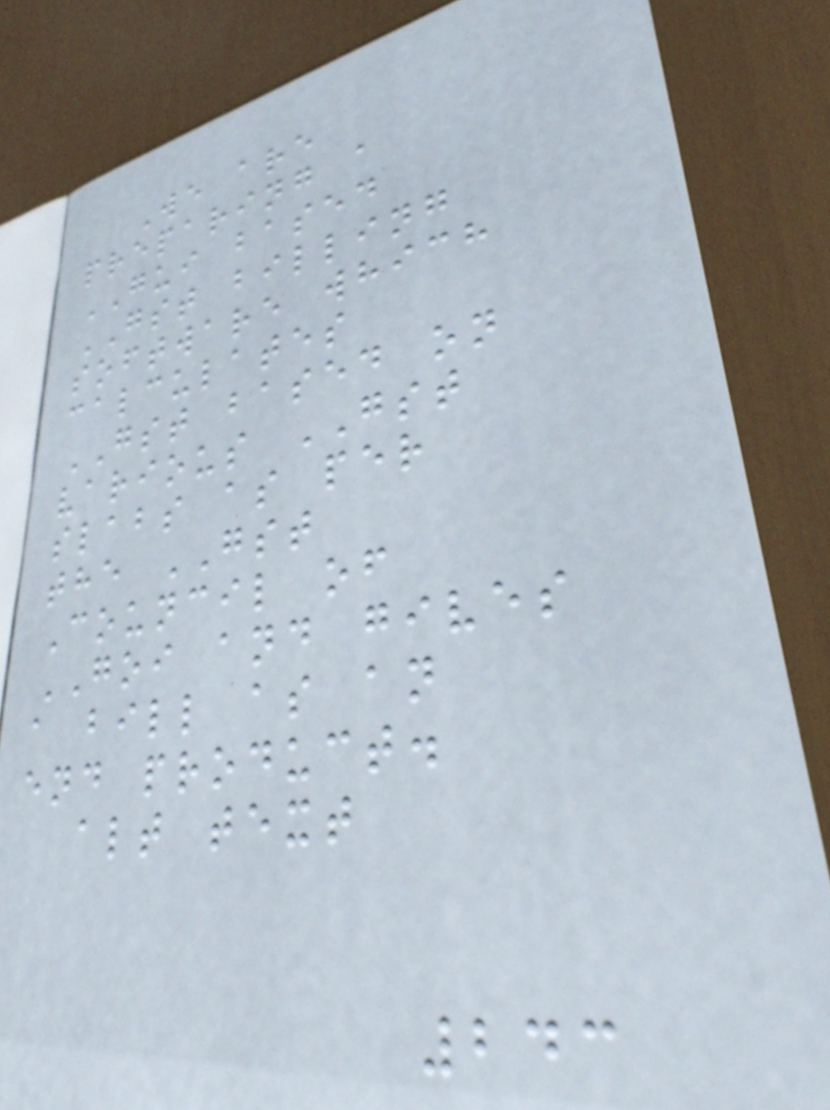We are
preparing a
GUI based
GST billing
software which
calculates
GST based on
various GST
slabs as per
the GST
Council of
GOI and gives
a bill as an
end product.
alt text
243
